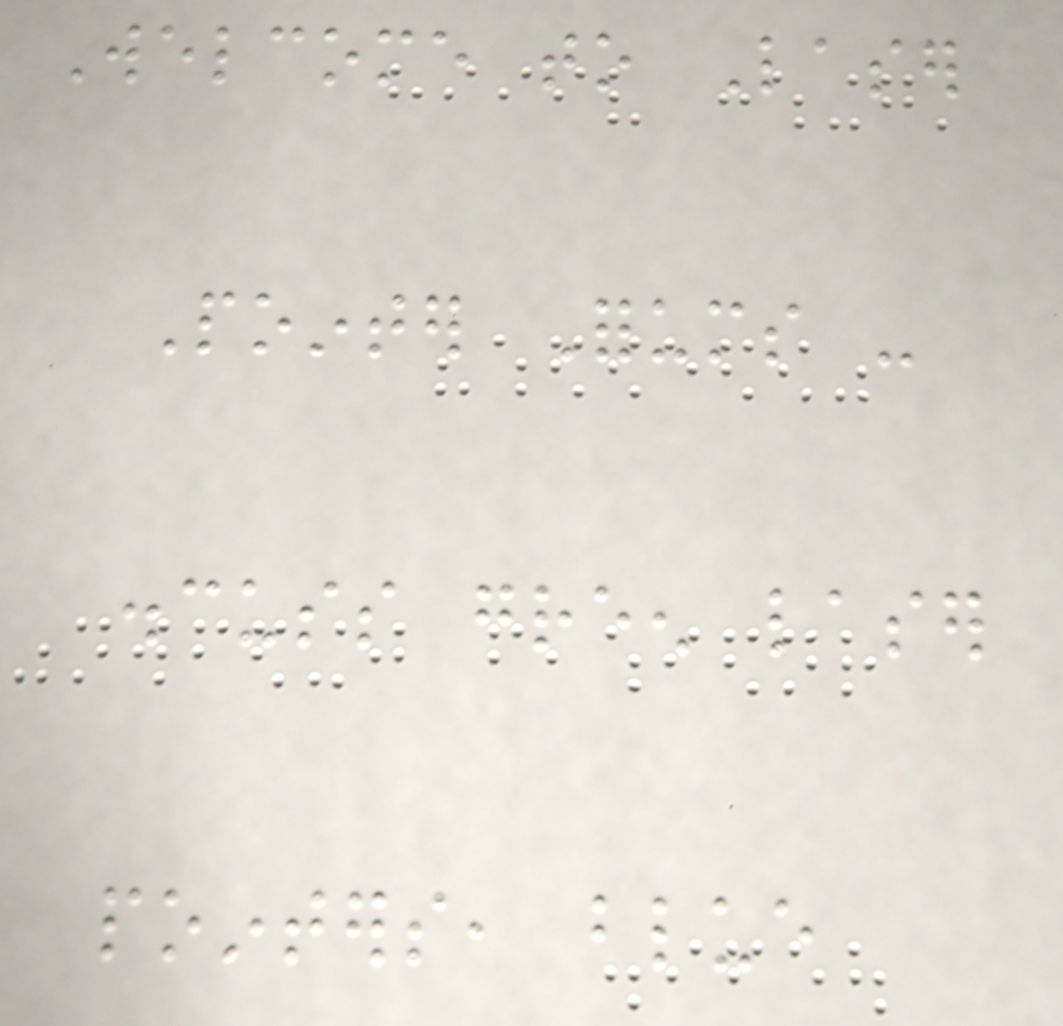Welcome to Laser
Pointer Forums -
discuss green laser
pointers, blue
